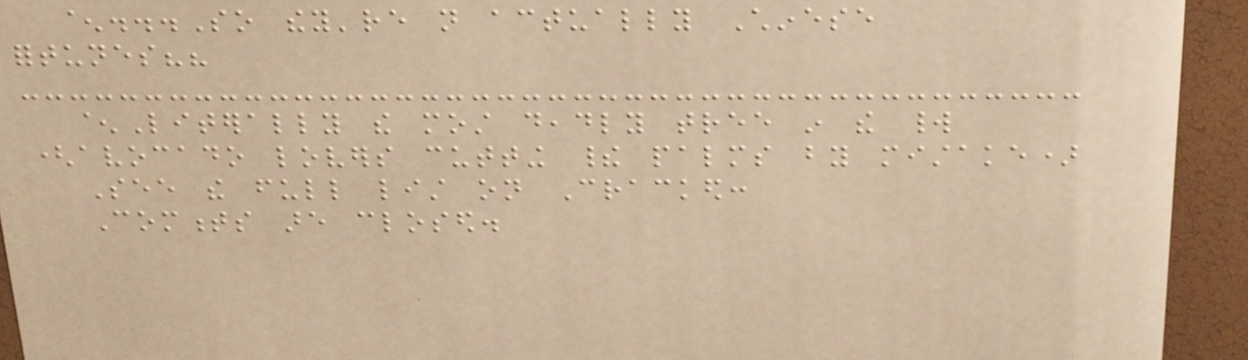^...So they're not actually Chinese
fortunes??
^Literally the most deadly tree in the world
(avocado lovers cutting their palms by mistake)
See the full list on Cracked:
Comments are closed.
